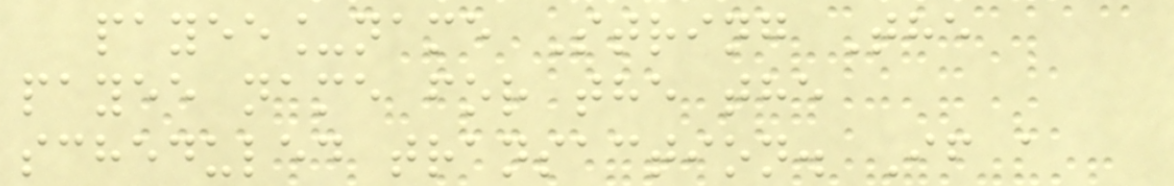payee_name String The
payee name for the the
scheduled transaction. If a
